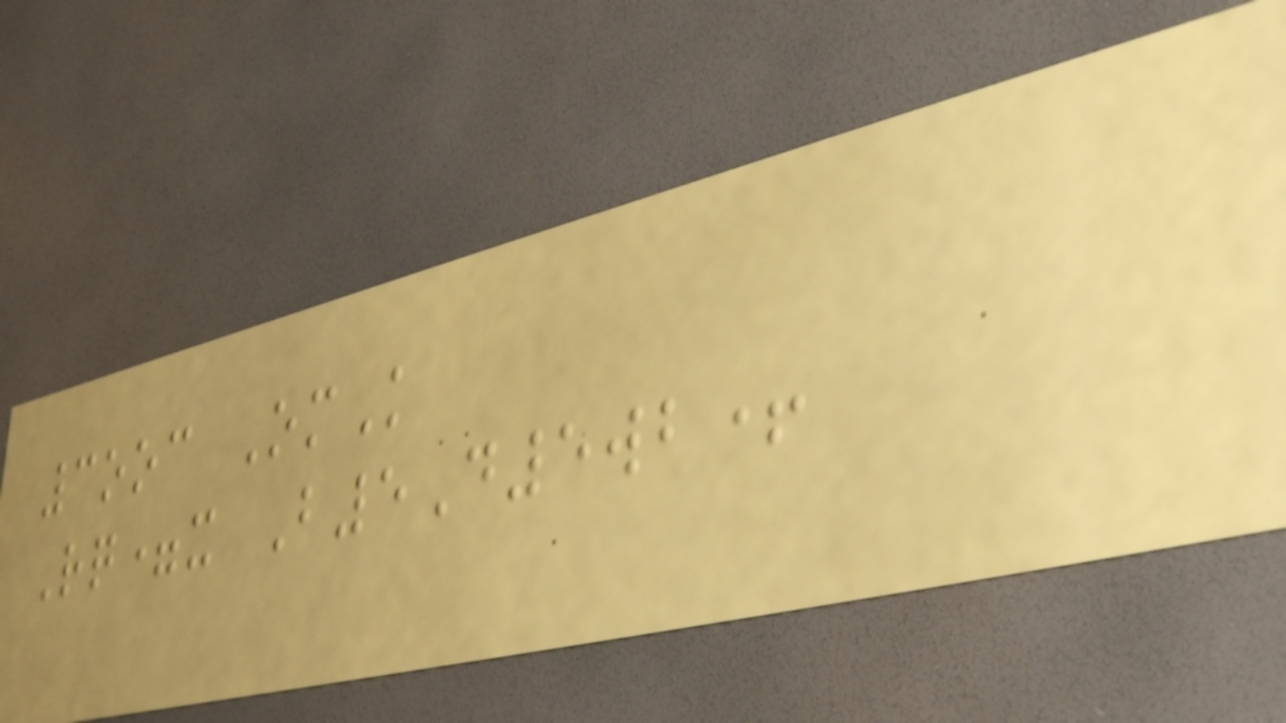3ooc OmK
Rq=x B5D5wb+
